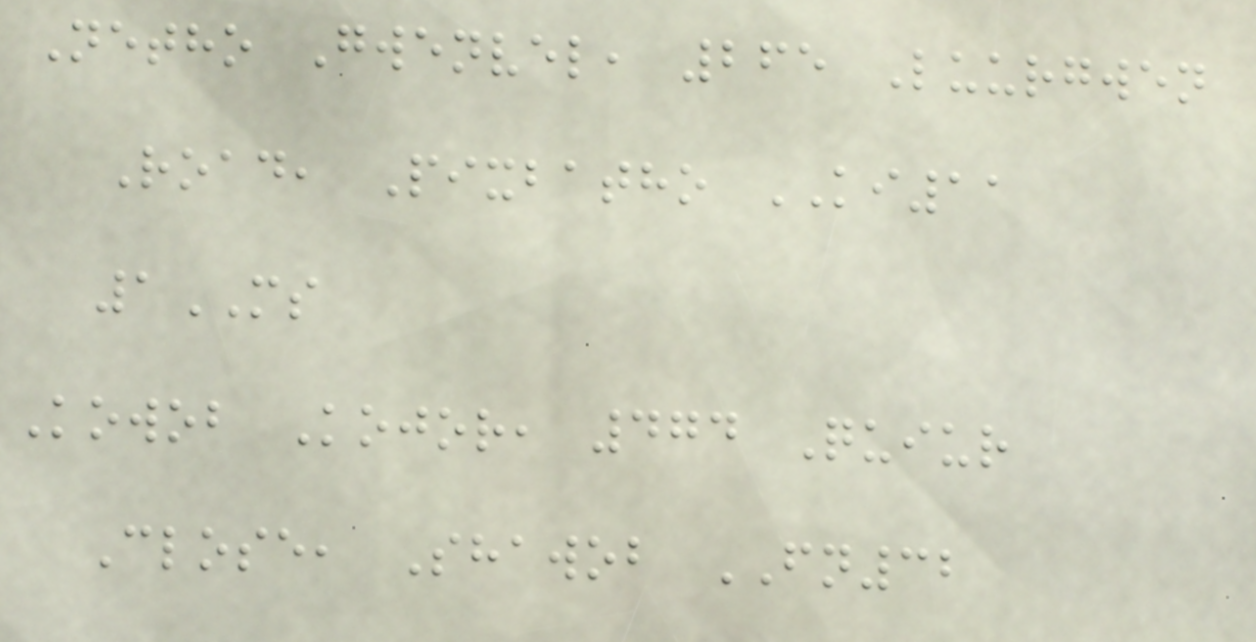Netho Gwenvel, 265 Luurgwen
Road, Pixbatho KI11
1MS
Kowob Kojor, 474 Quiur
Close, Shawob FN32
